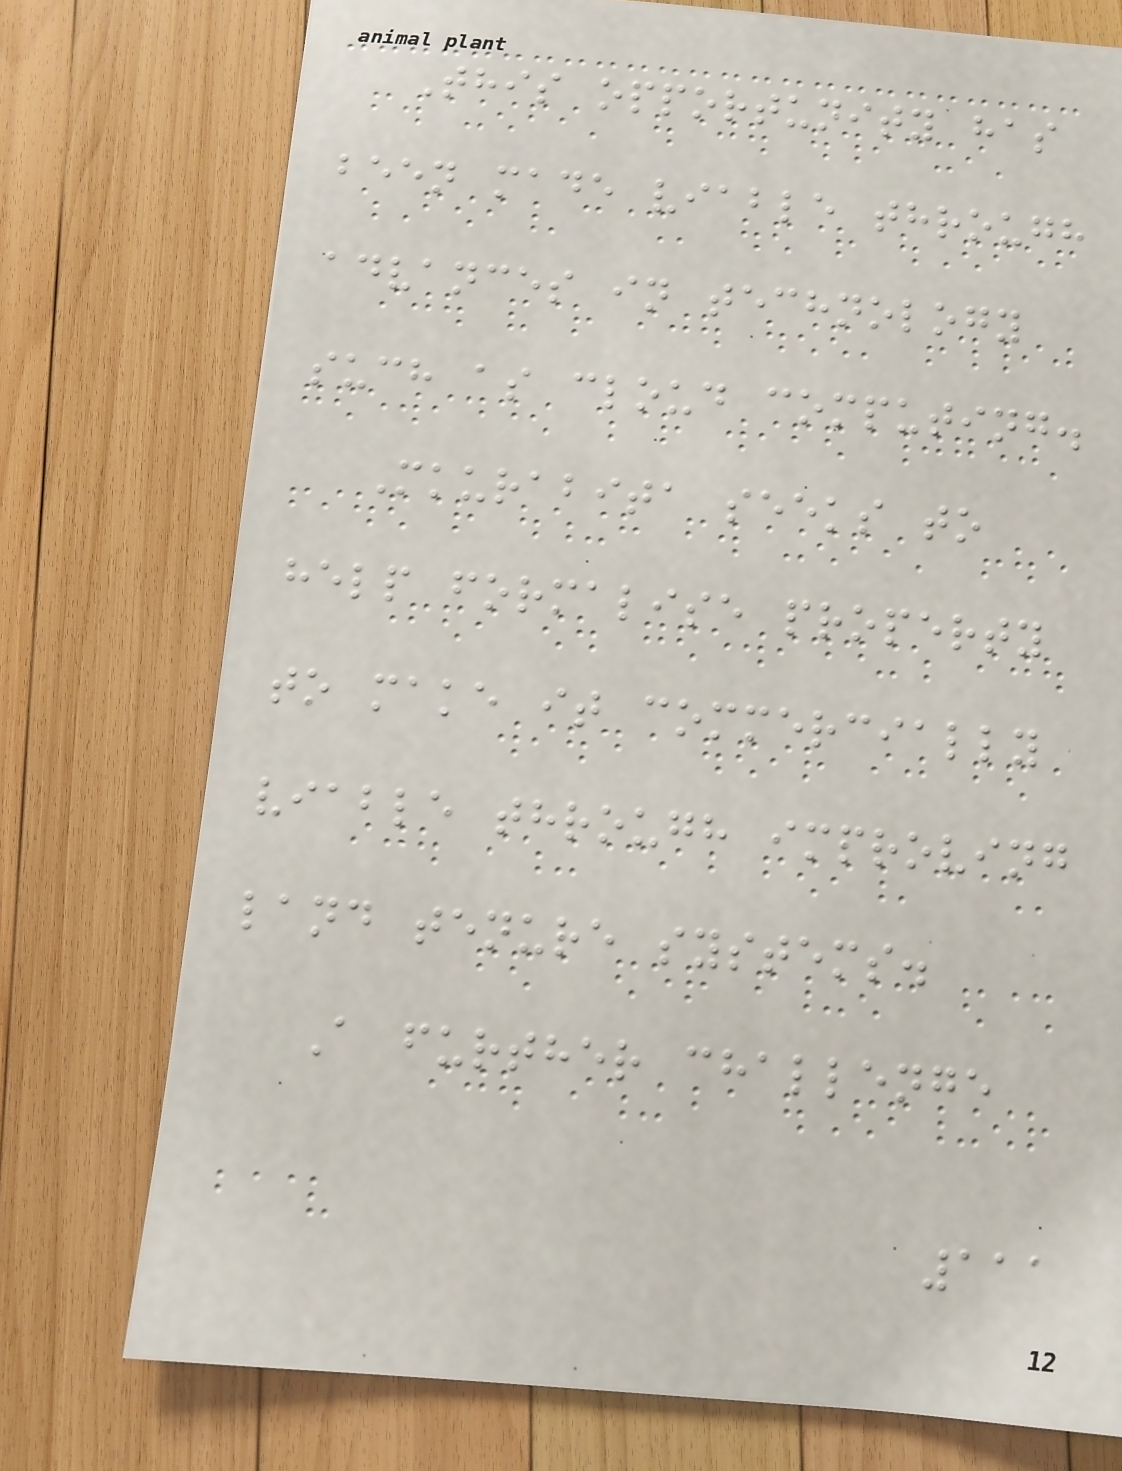This opportunity has
been made viable through
advances in technology
such as cloud computing.
Mkurabita seeks to
help formalise property
to make it commercially
viable through improving
land tenure systems.
A further challenge
111
